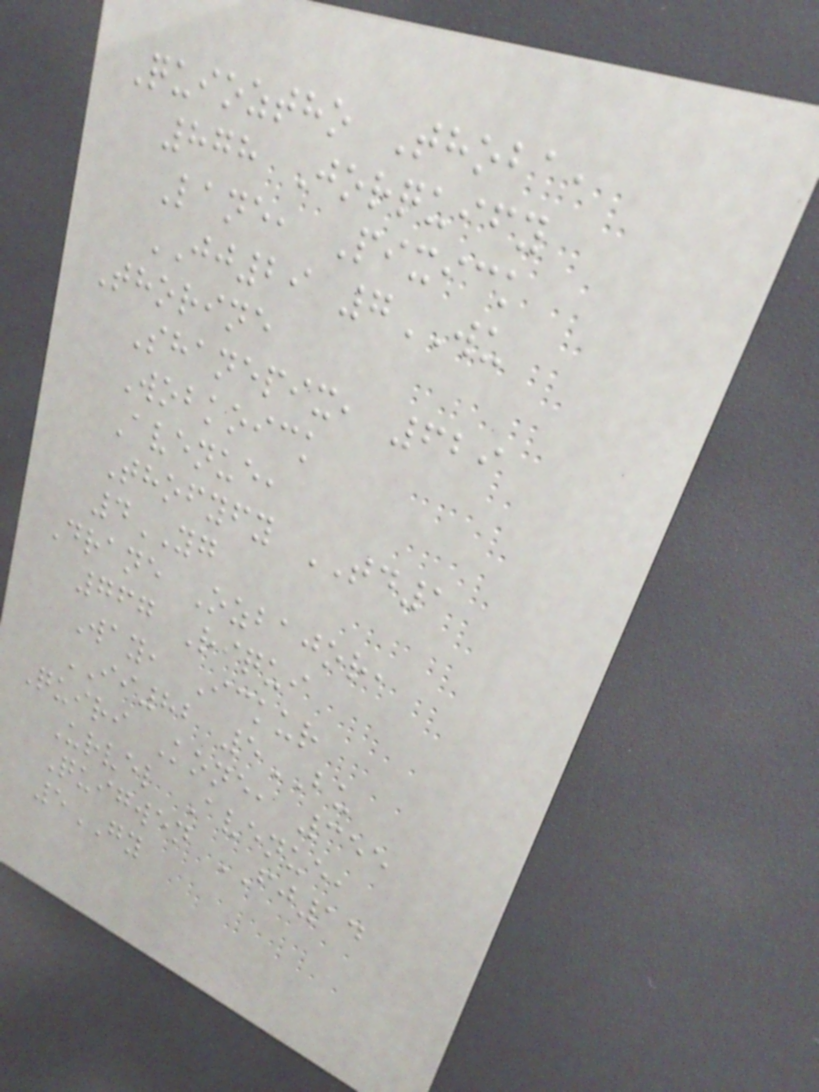Quioztho Thoba,
878 Jorquify
Lane, Pixick
JJ29 7WU
Thorine
Shanepix, 629
Wobkoick
Avenue,
Thofyfy TD1
4YG
Drane Ozbajor,
767 Riqui
Way, Ickur
II82 5BU
Quiri Kone, 355
Urvel Avenue,
Quigwen FJ14
5GY
